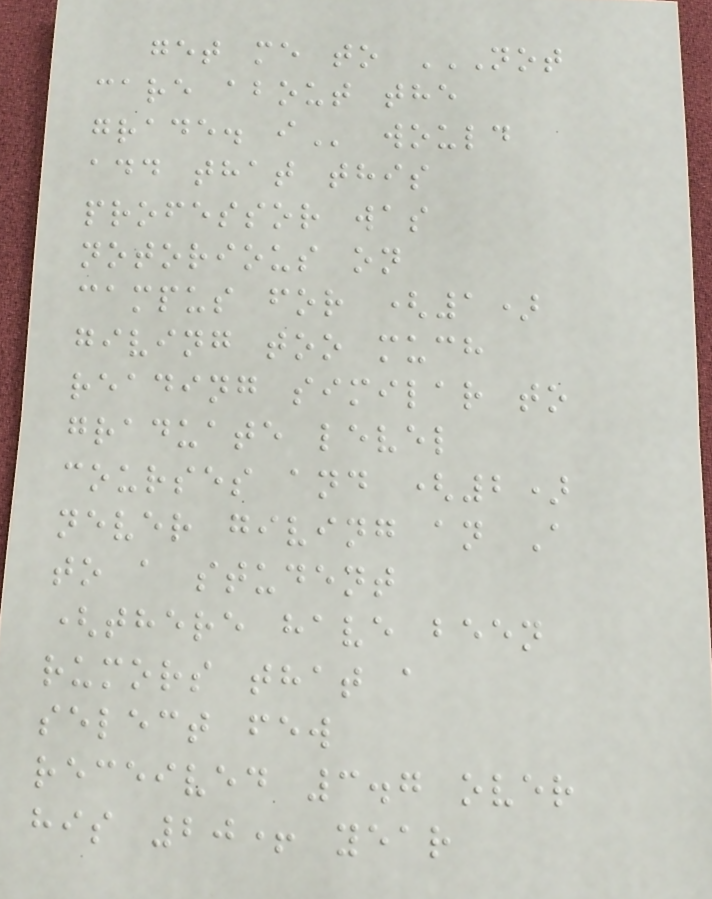get me to NOT
CARE ABOUT THE
GRADE. I would
add that this
professor was
notorious on
campus for (1)
giving too much
reading similar to
graduate level
courses and (2)
never giving an A
to a student
(there have been
rumors that a
select few
received 3.7 over
his 20+ year
